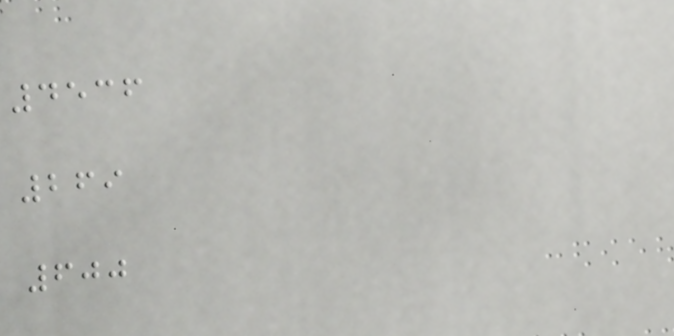4536
269
600
